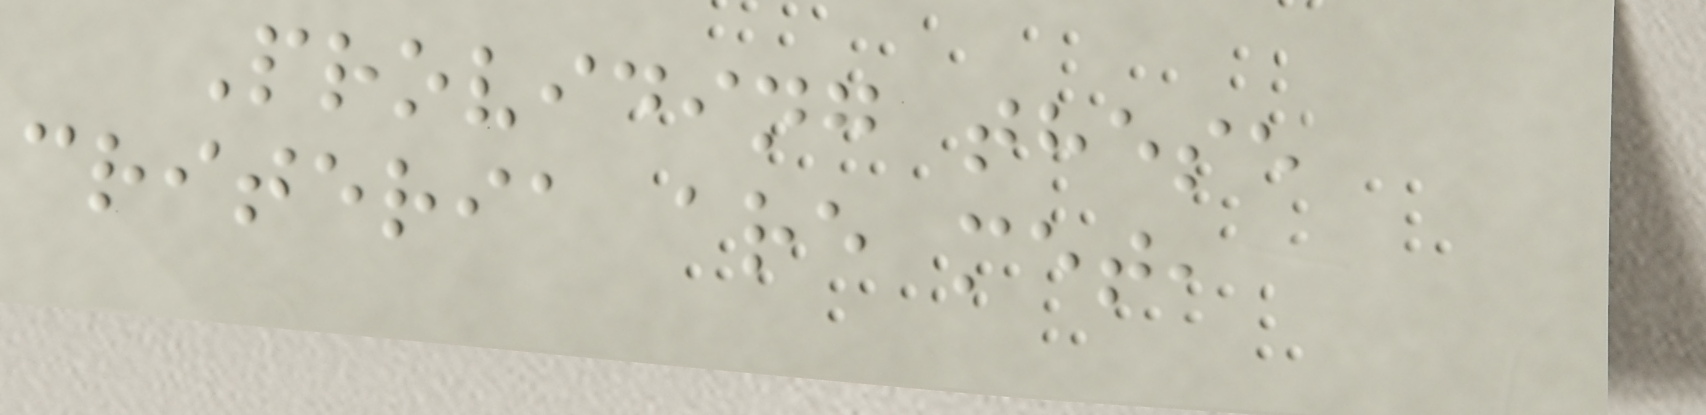Providing these
criteria are met,
